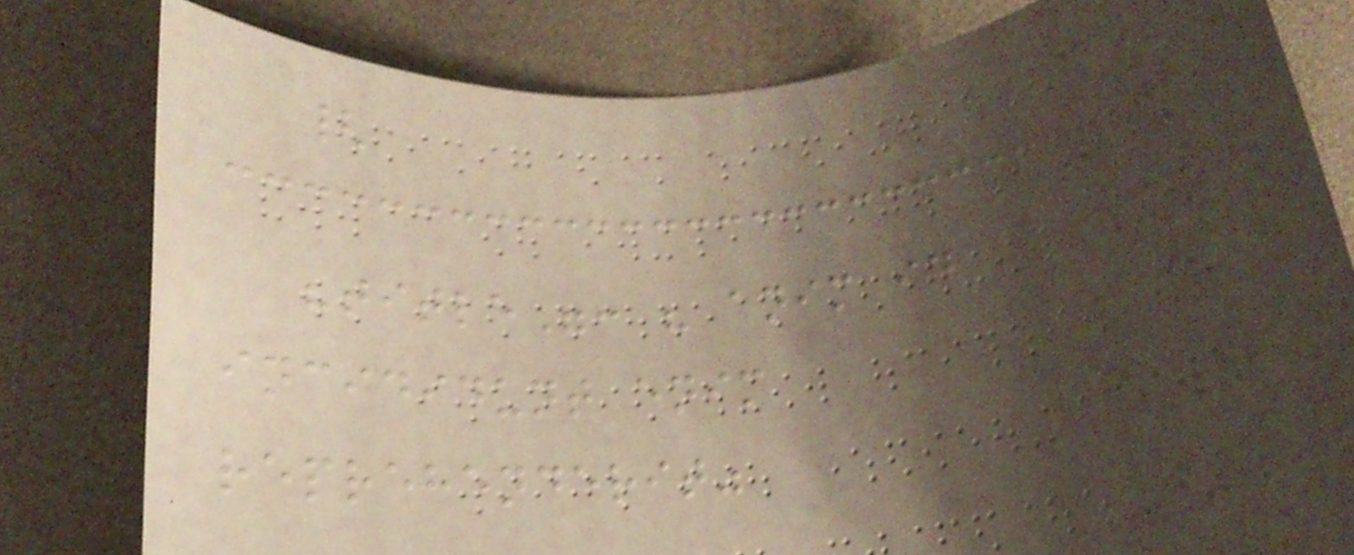{
"title": " anim id
incididunt enim
reprehenderit"
